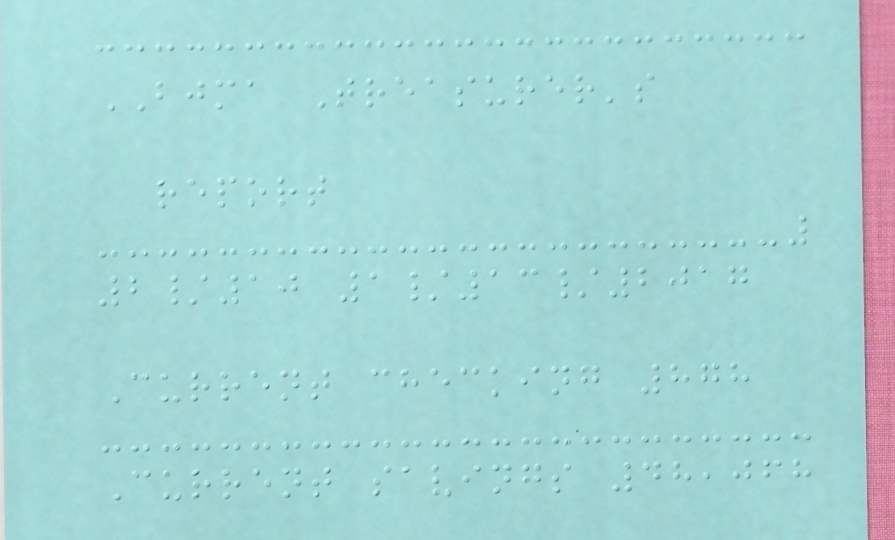BJMA Treasurer's
report
2/10 1/13/2017
Current checking 878
Current savings 48,068
